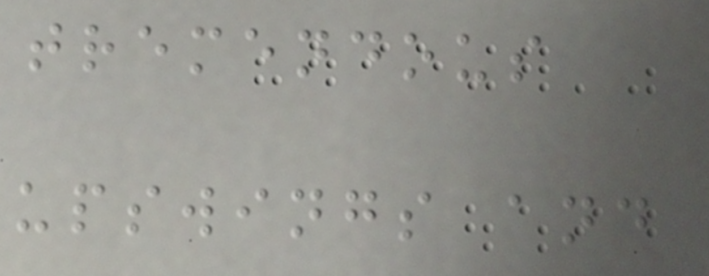tremendous
upswings and
